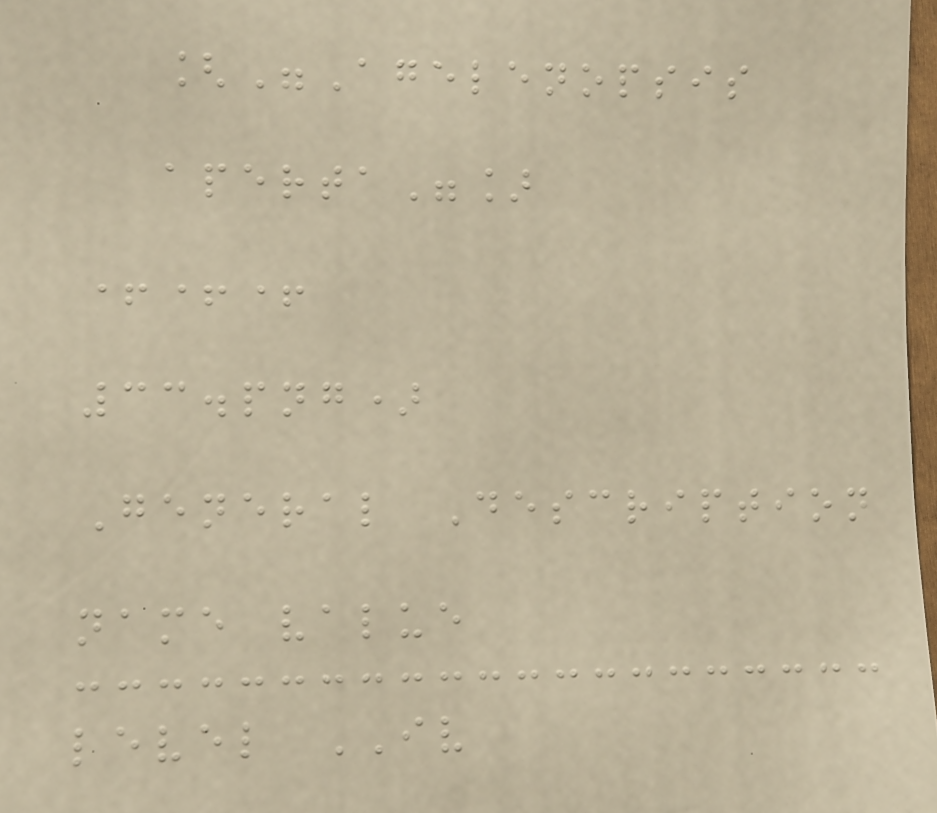["Agelenopsis
aperta"]
+++
33.png)
General Description
name value
level IV
